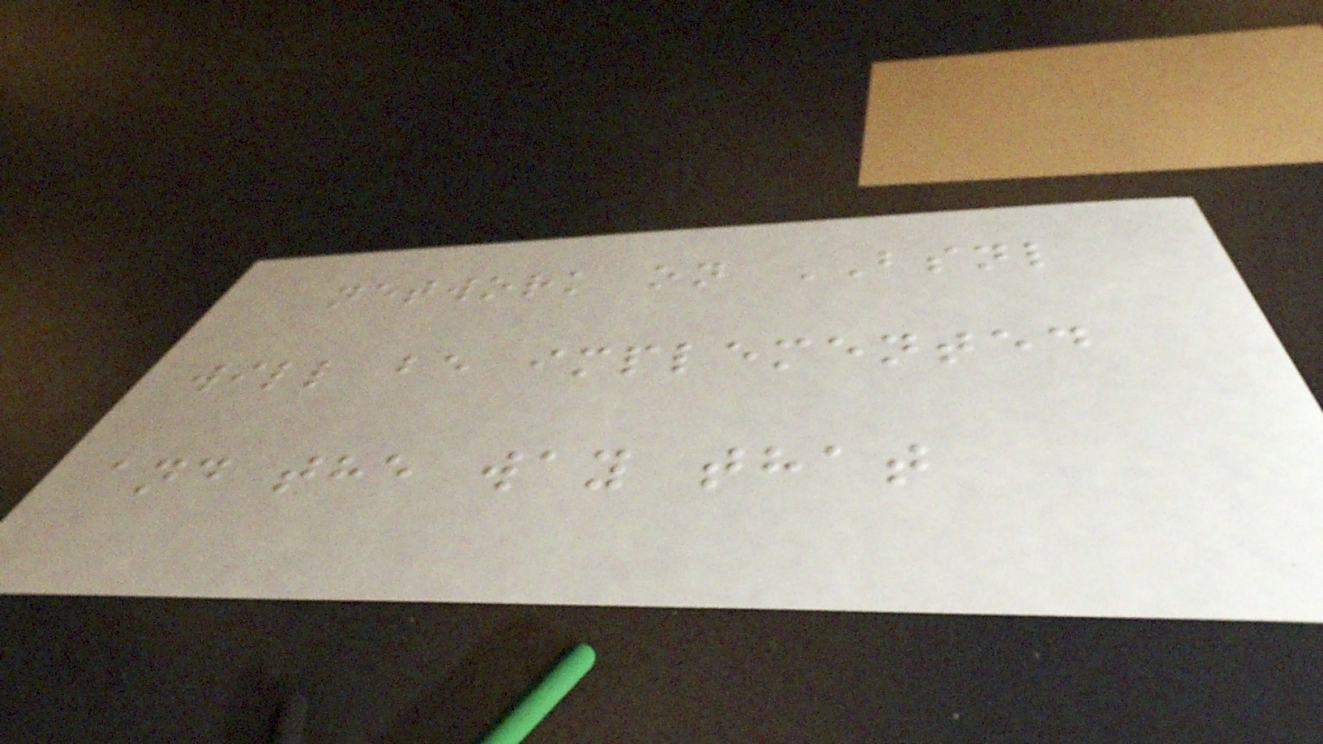network on BSNL
will be implemented
and the way that
